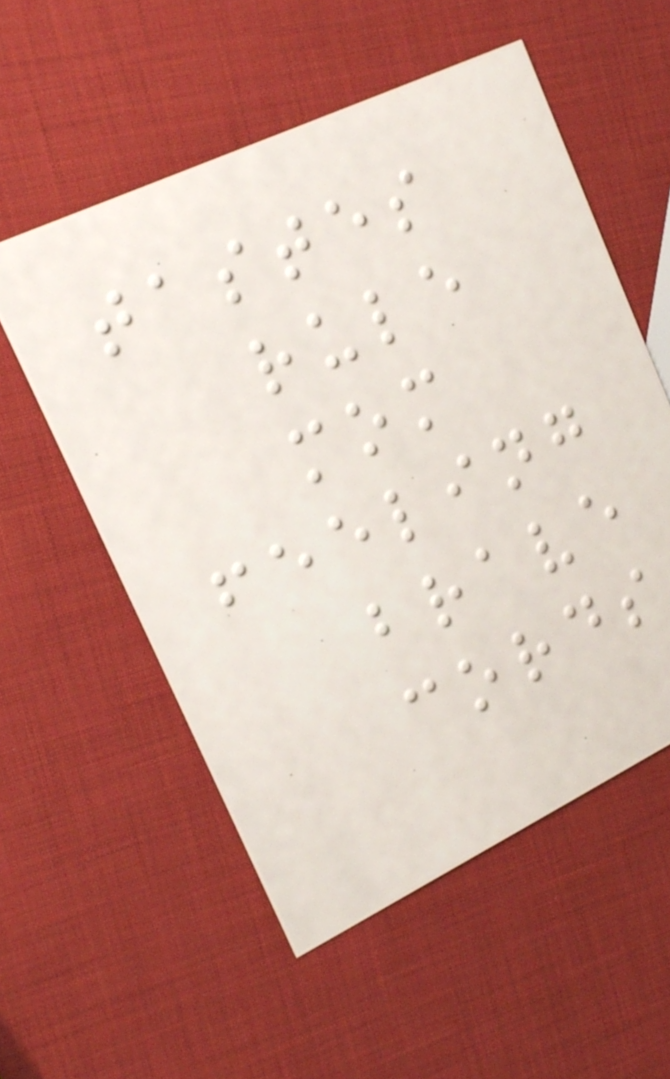tastes
rule
mom
feeling
brave
cords
